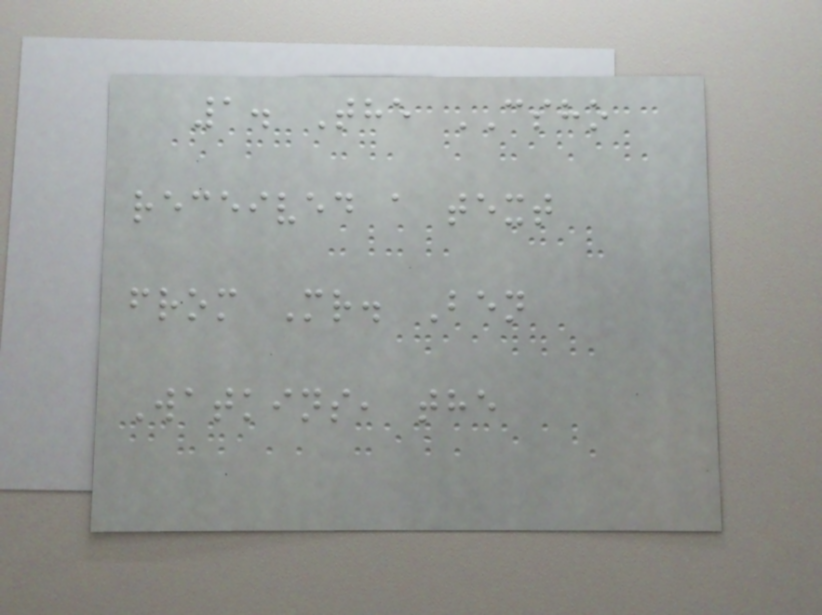1. The CSHO
received a text
from Mr. Ben
Watkins, the
